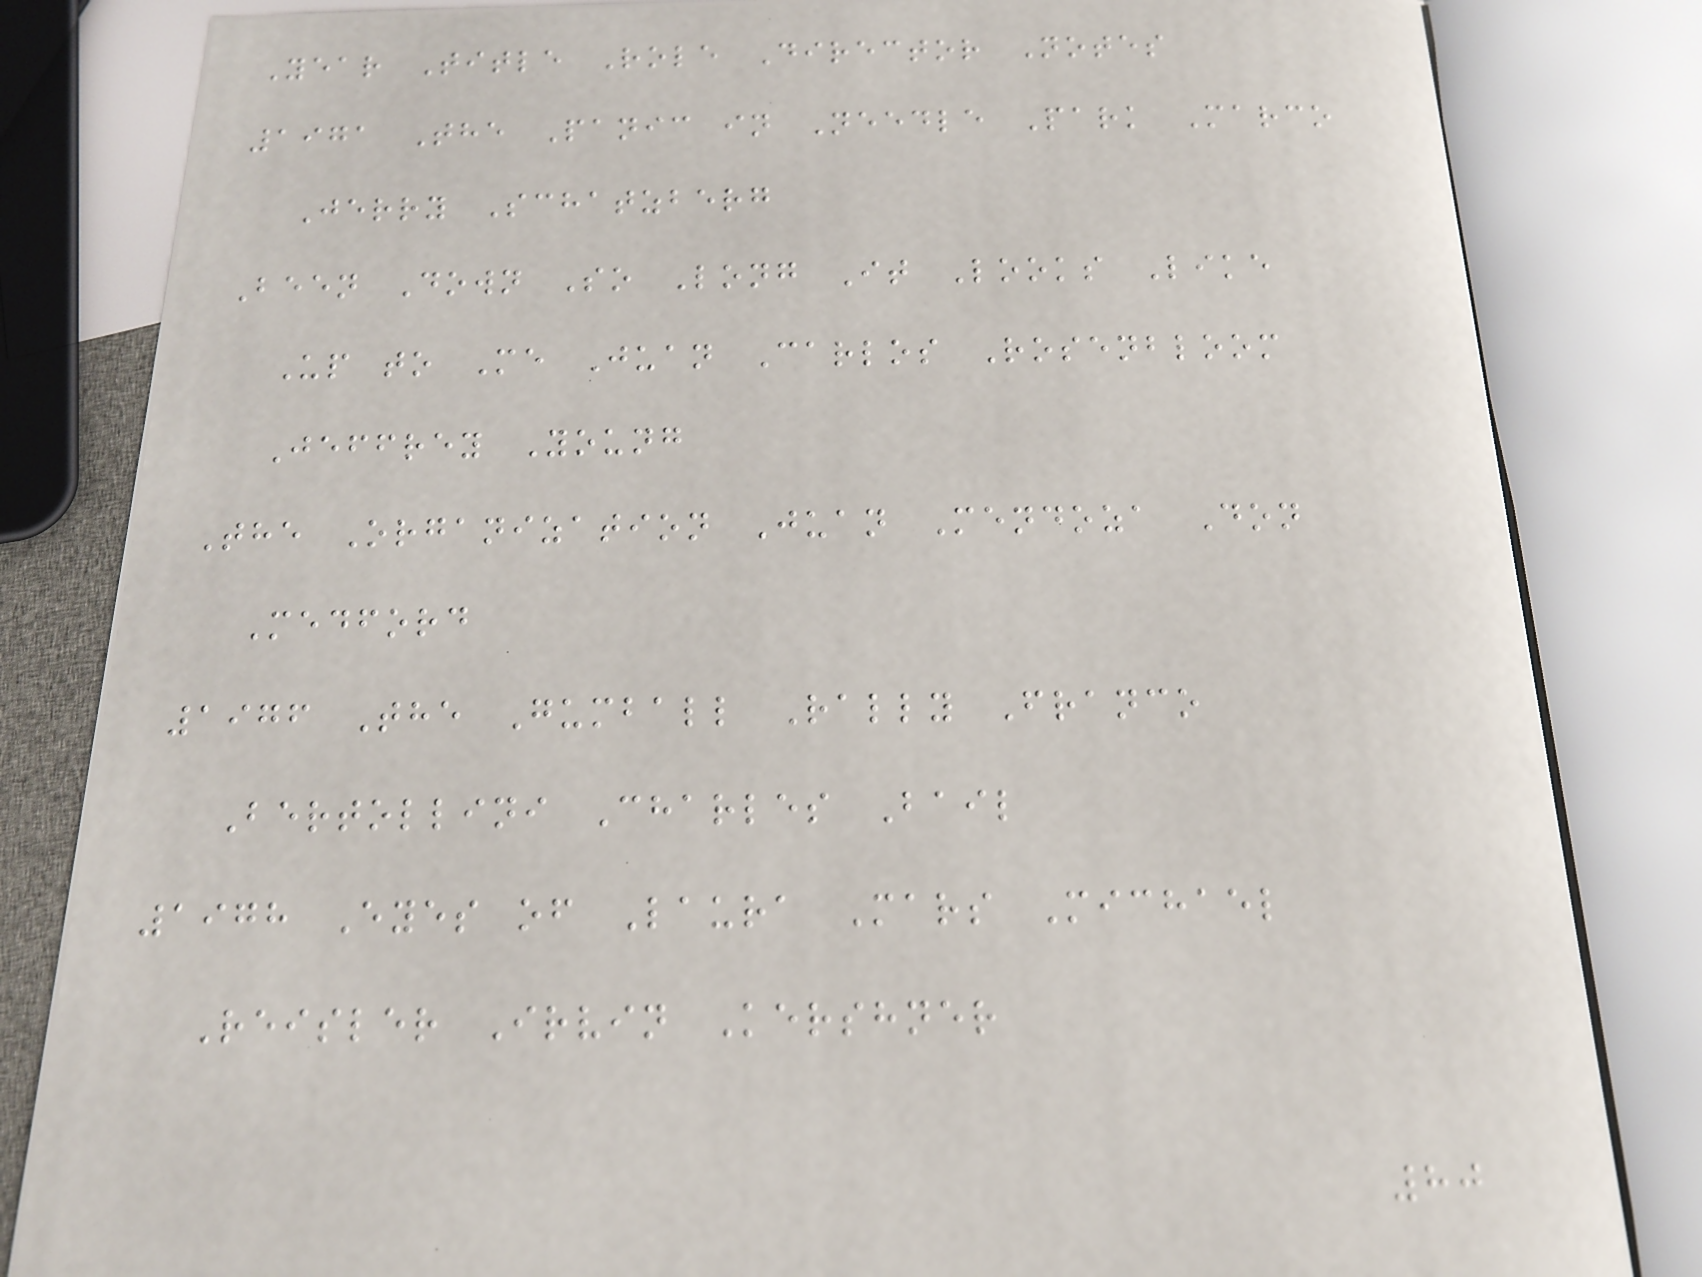Year Title Role Director Notes
1971 The Panic in Needle Park Marco
Jerry Schatzberg
Been Down So Long It Looks Like
Up to Me Juan Carlos Rosenbloom
Jeffrey Young
The Organization Juan Mendoza Don
Medford
1976 The Gumball Rally Franco
Bertollini Charles Bail
1978 Eyes of Laura Mars Michael
Reisler Irvin Kershner
80
